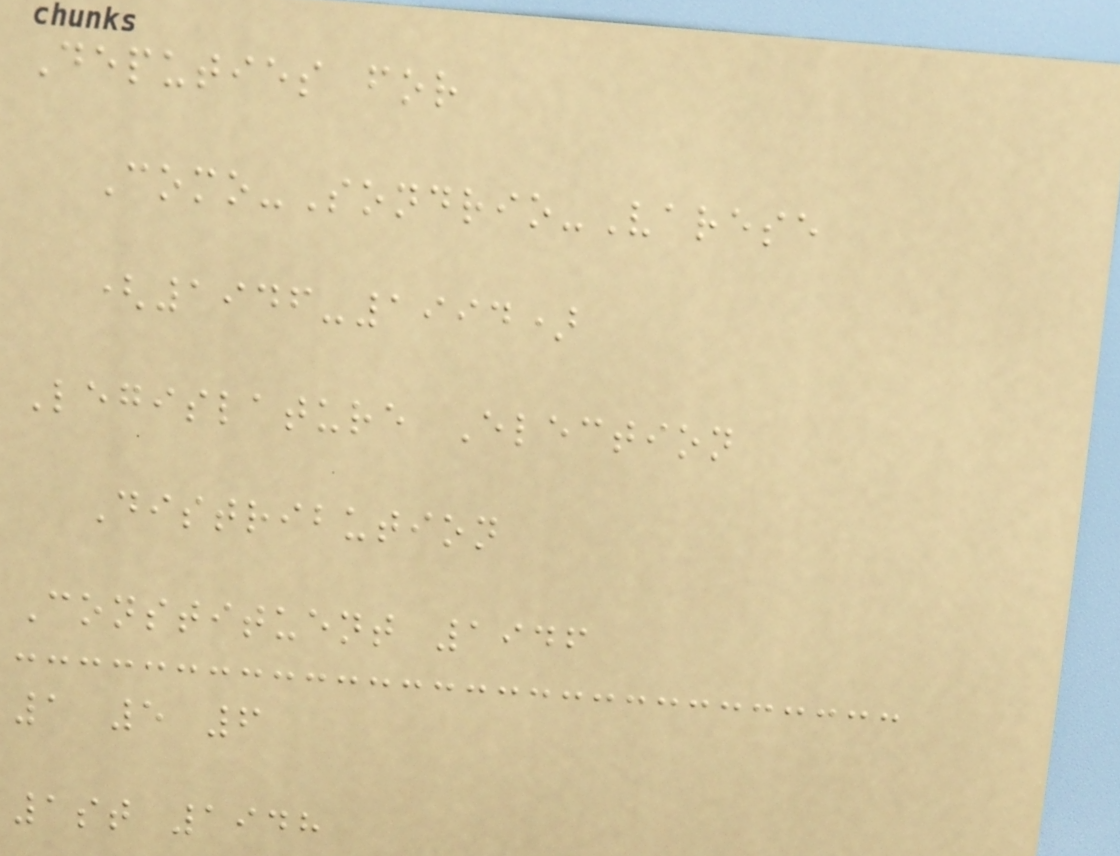Deputies for
Como-Sondrio-Varese
(1946-1994)
Legislature Election
Distribution
Constituent 1946
1 5 6
1st 1948
